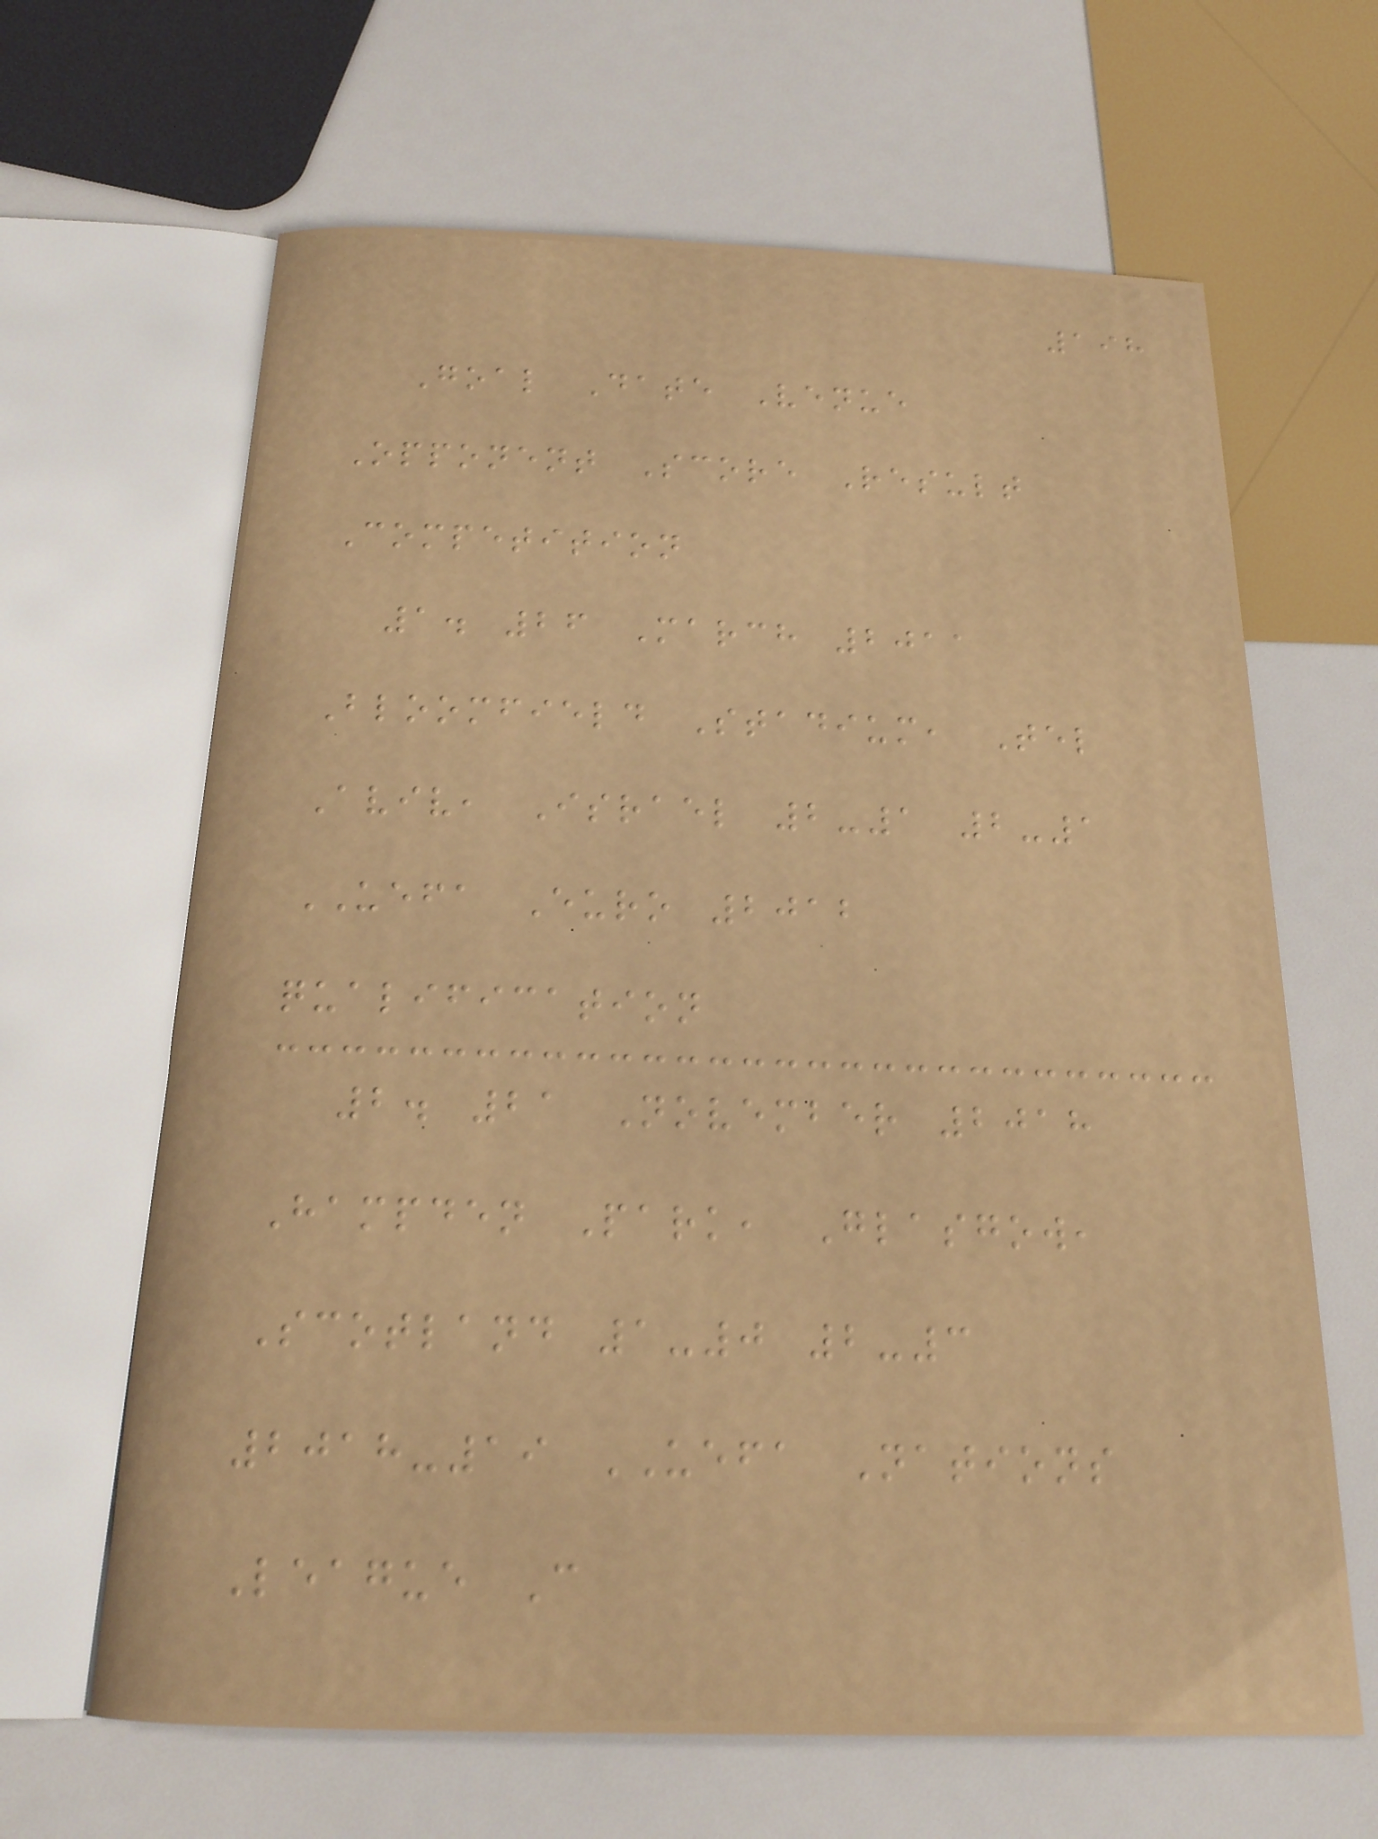198
Goal Date Venue
Opponent Score Result
Competition
1. 26 March 2011
Bloomfield Stadium, Tel
Aviv, Israel 2-1 2-1
UEFA Euro 2012
qualification
2. 21 November 2018
Hampden Park, Glasgow,
Scotland 1-0 2-3
2018-19 UEFA Nations
League C
